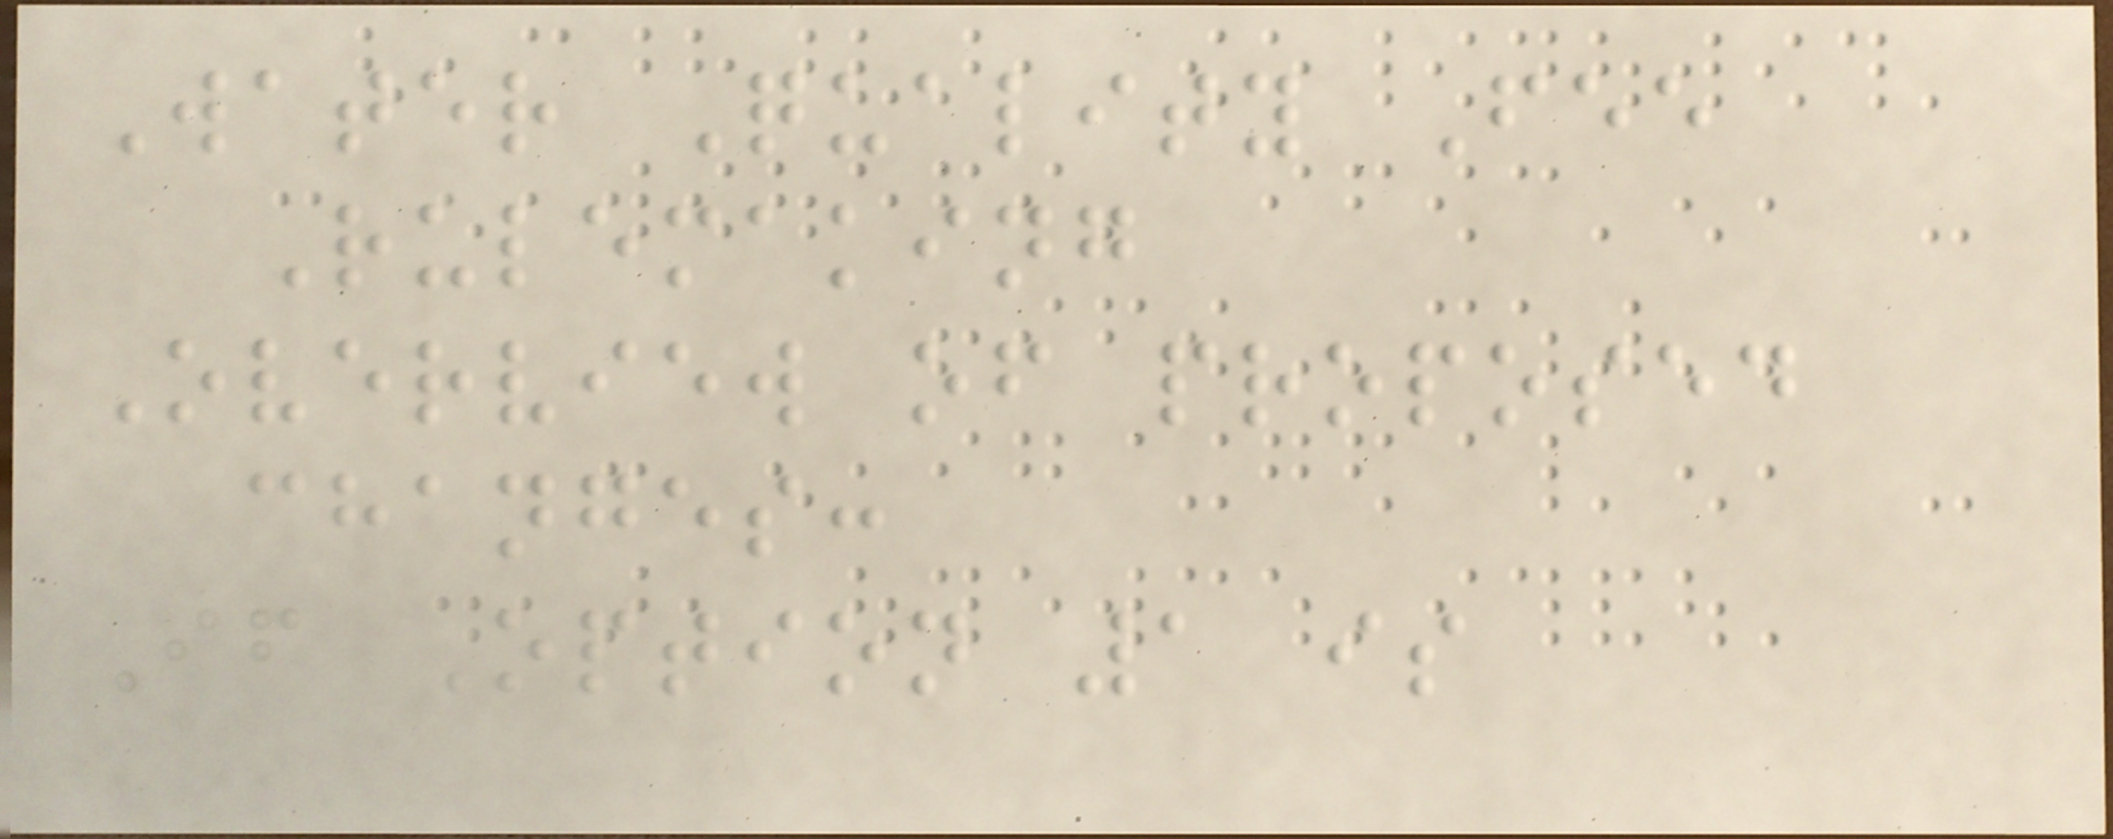Water Quality Fee
Rulemaking
Overview of proposed
changes:
If Option 1 is
